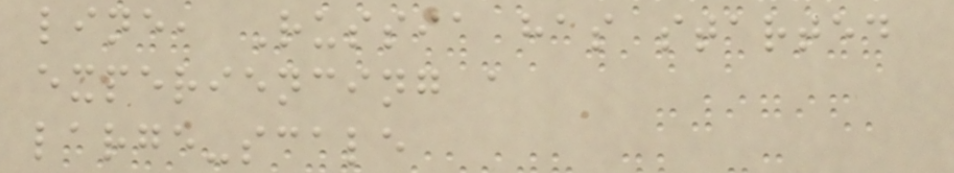line, Russia has started
experiencing a
large-scale
